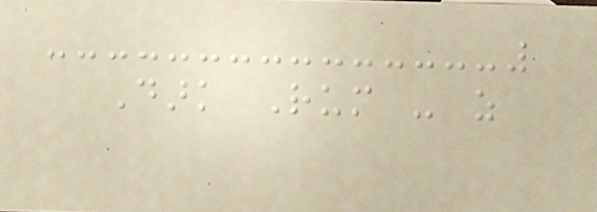Dark Rum - as
